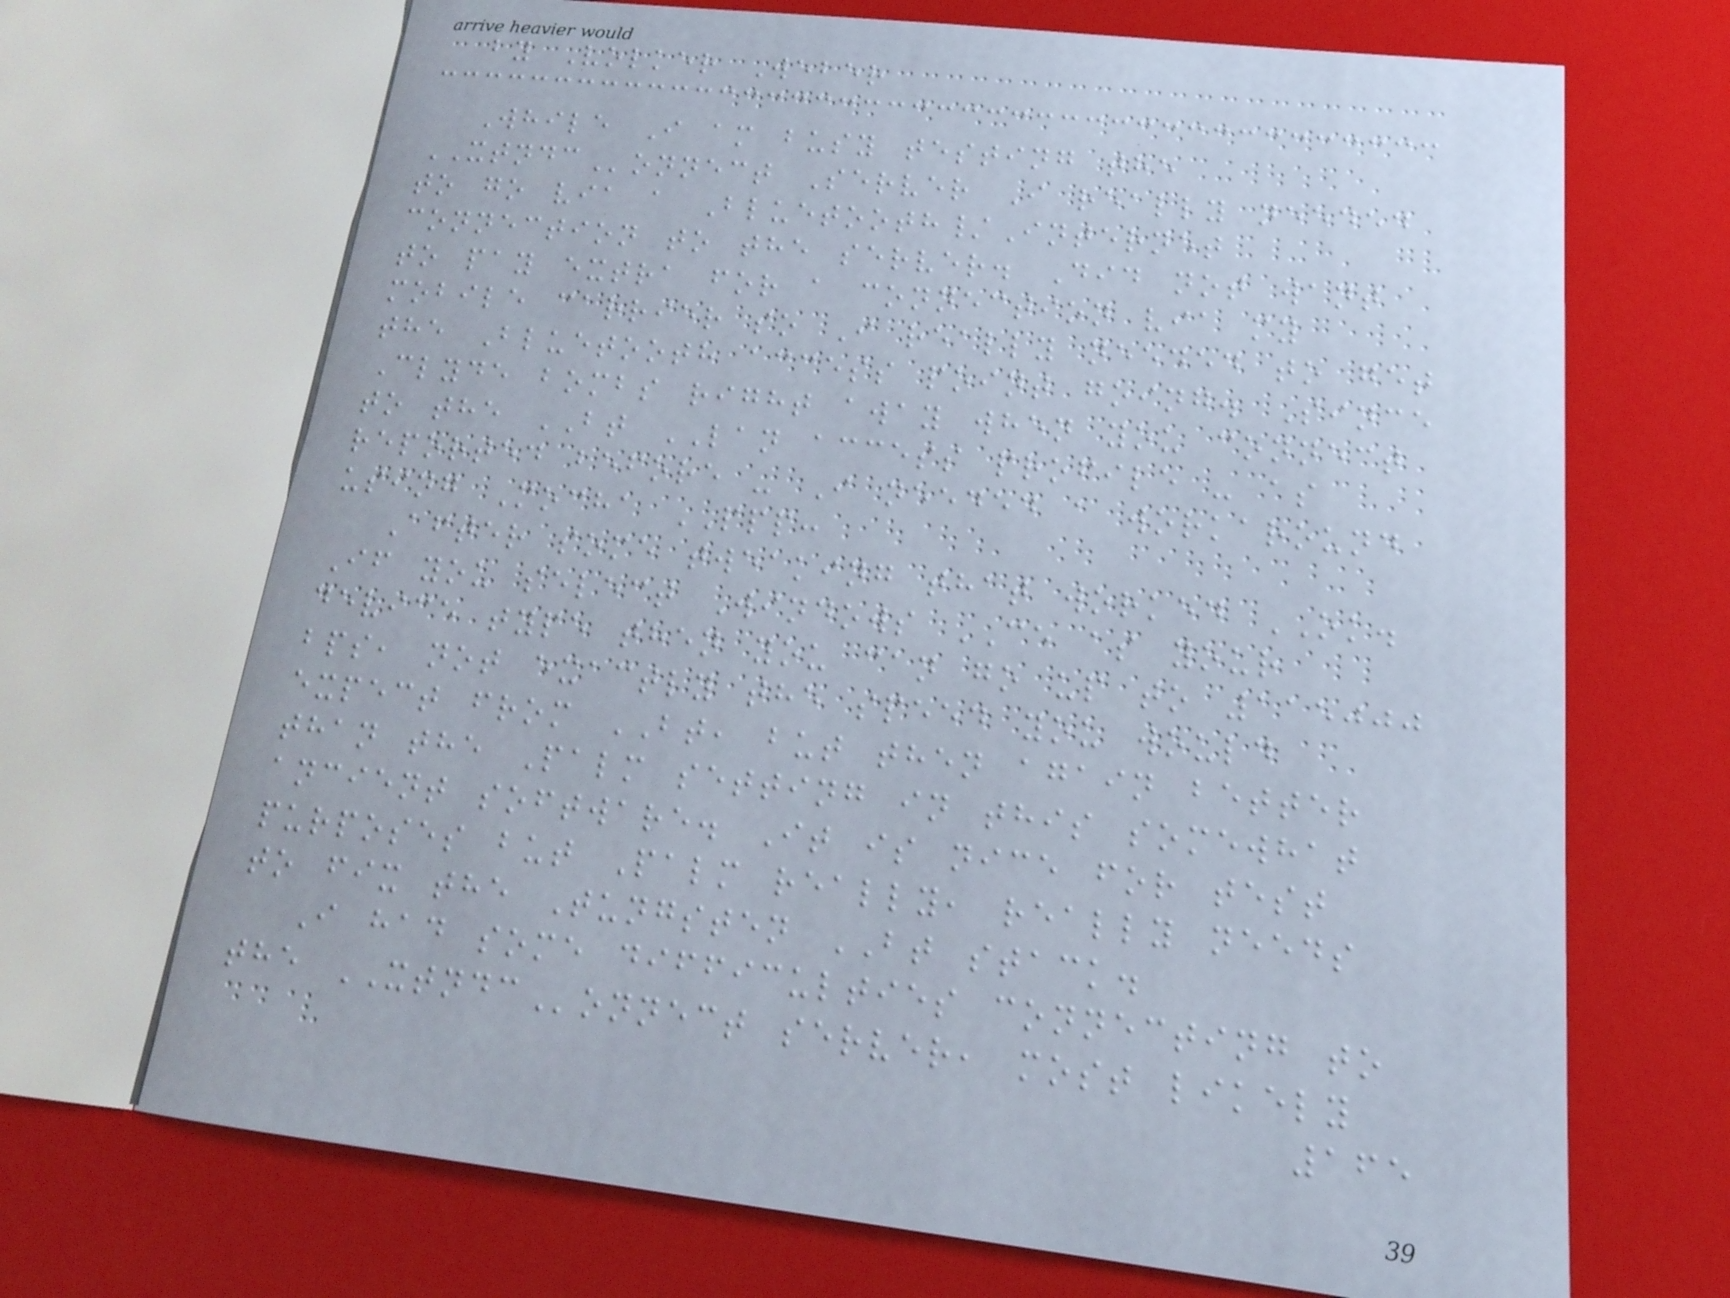by Volker Weber
While I am busy testing the
XTNDConnect Server I really needed
to go via a Bluetooth/Internet
connection to the server. Did not want
to pay extra for a connection via my
mobile carrier so I really needed to get
the Bluetooth access point going. Since
Clyde bombs right away when you connect
to the BT LAN access profile - as
reported before - I needed a workaround
using Mocha PPP:
After some tweaking that worked OK.
If you select Windows CE as your
device type then you can go up to 115000
bps, not exactly the speed you would
expect from BT, but then again better
than the Palm setting in this somewhat
ancient software. It is nice for test
purposes but Palm really, really needs
to fix the Tungsten BT stack.
I had some difficulties connecting to
the XTNDConnect server, most likely
165
